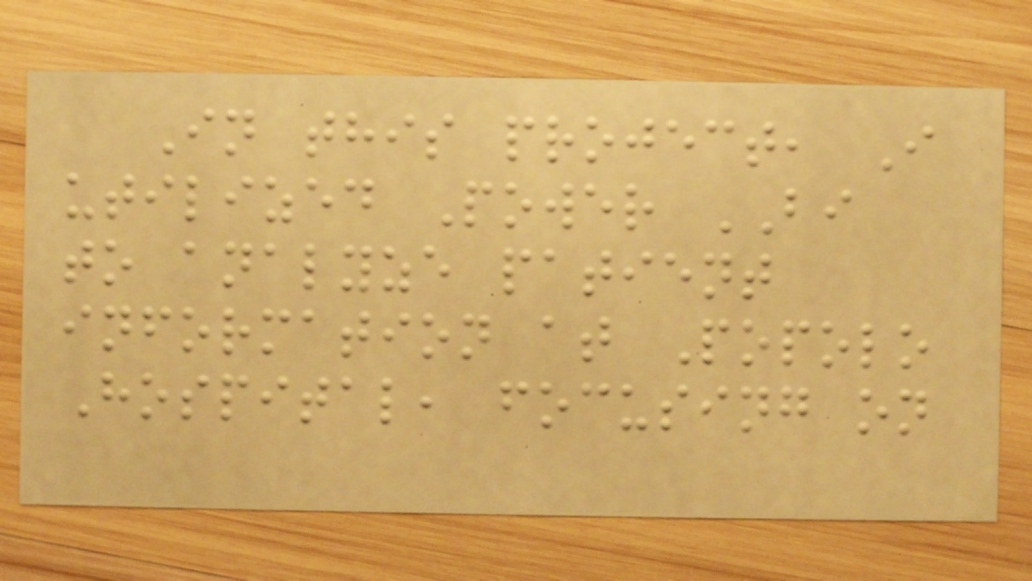In this project, I
utilized Power BI
to analyze patient
information at Popolo
Hospital, focusing on
